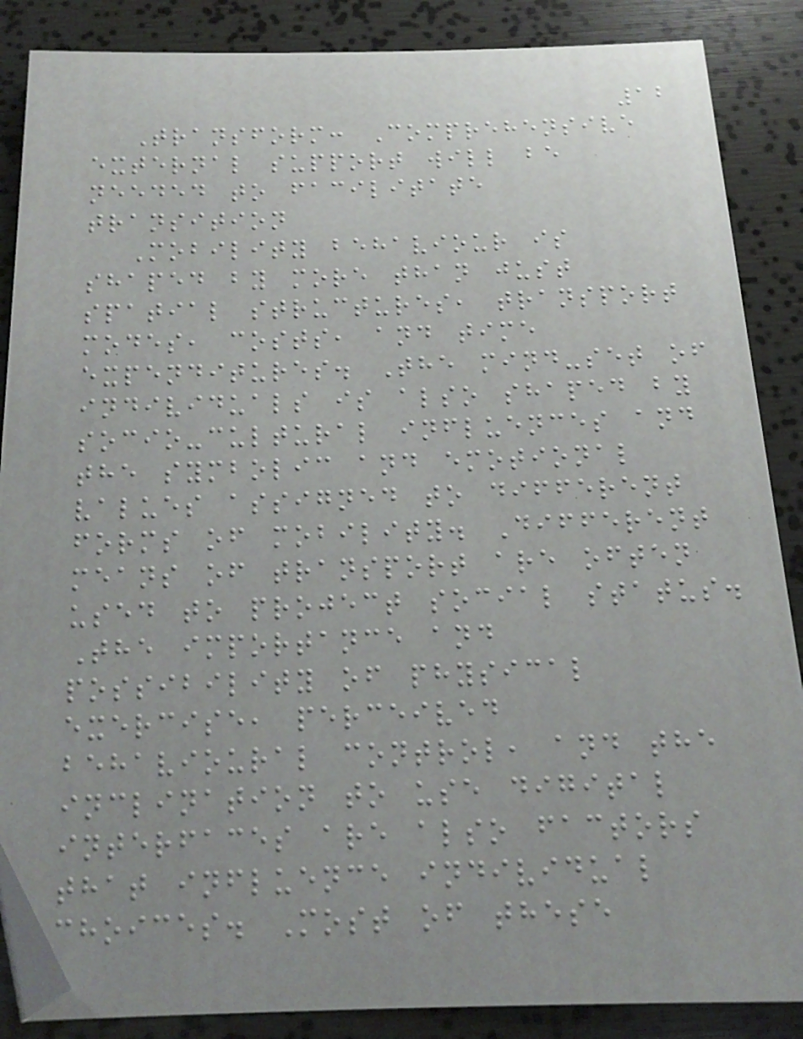12
Transform: Comprehensive
external support will be
needed to facilitate
transition
Mobility behaviour is
shaped by more than just
spatial structures, transport
modes, costs, and time
expenditures. The mind-set of
individuals is also shaped by
socio-cultural influences and
the symbolic and emotional
values assigned to different
forms of mobility. Different
means of transport are often
used to project social status.
The importance and
possibility of physical
exercise, perceived
behavioural control, and the
inclination to use digital
interfaces are also factors
that influence individual
choices. Most of these
